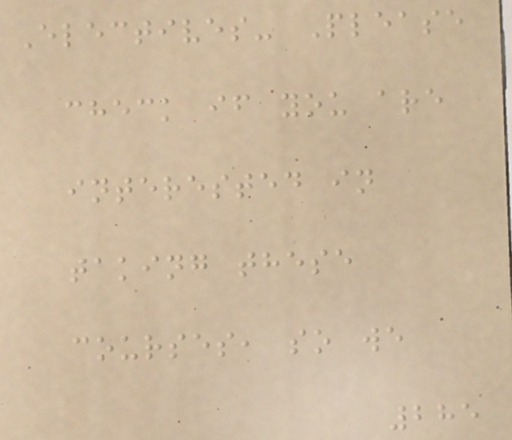Electives- Please
check if you are
interested in
taking these
courses, so we
285
